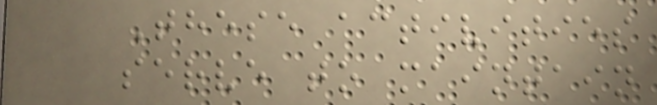These activities
serve to maintain
